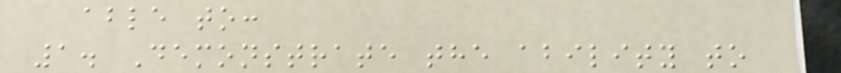able to:
1. Demonstrate the ability to
